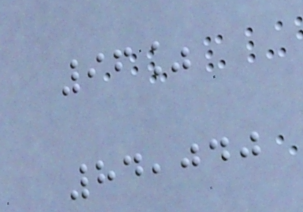96%
84,040
